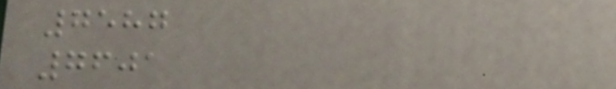7587
7601
